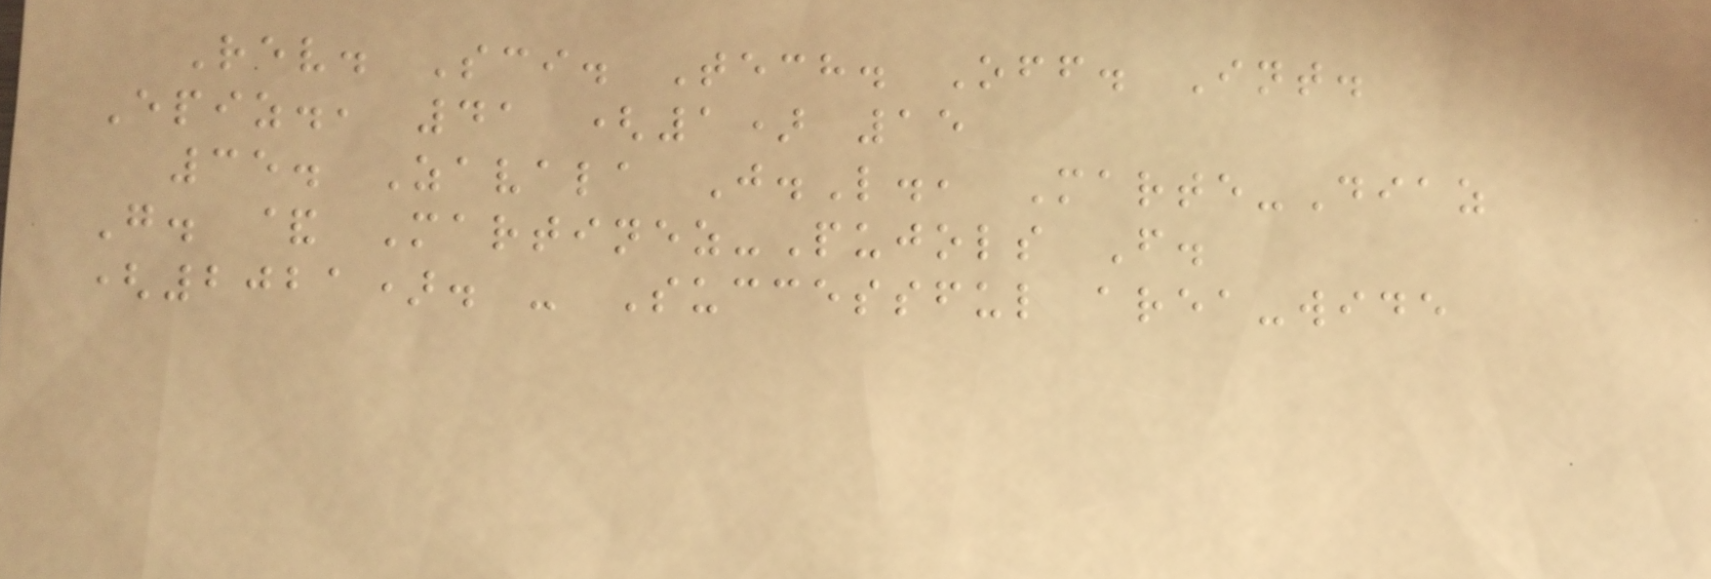Rev. Sci. Tech. Off. Int.
Epiz., 41 (1) 15
35. Zavala J.L., Marte-Diaz
G. & Martinez-Pujols F.
(2021). - Successful area-wide
